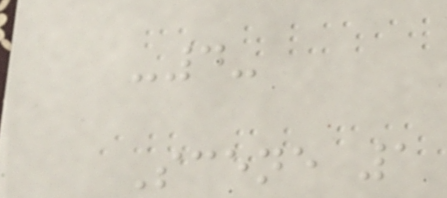-4-
Scene 1
